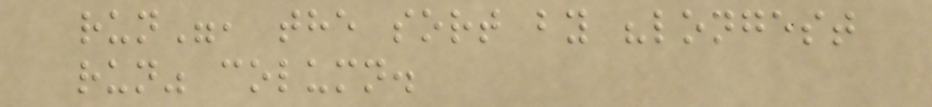run", the sort by "longest
run" column.
